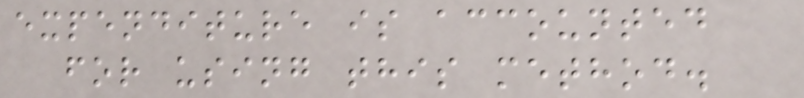expenditure is accounted
for using this method.
